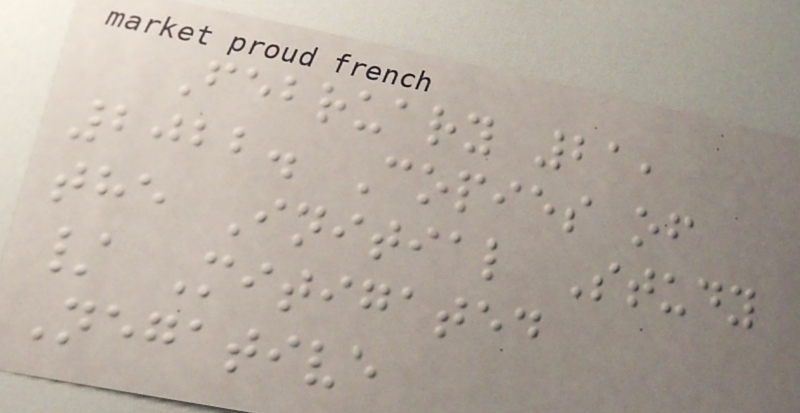February 21,
2022. Copies of
the Initial Study
/ Mitigated
Negative
